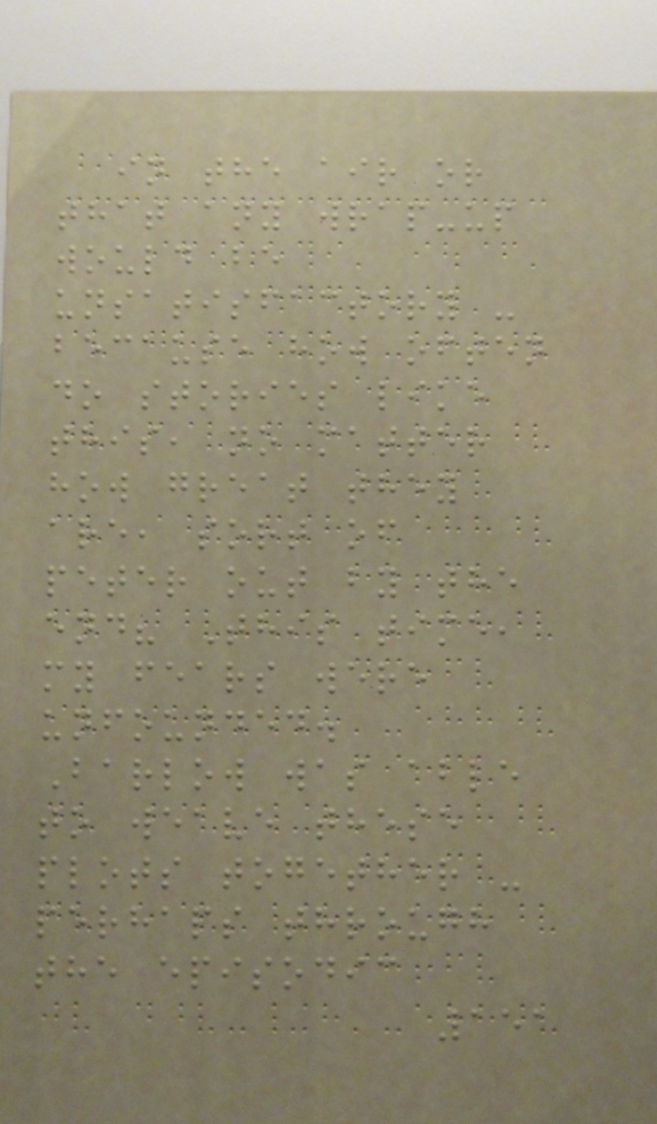in the air or
that any wrap-up
would be
unsatisfactory -
because how often
do stories like
this, no matter
how great they
are, sort of
peter out by the
end? This time,
my fears were
unfounded.
Barlow was able
to weave these
plots together -
perhaps through
the episodic
151
